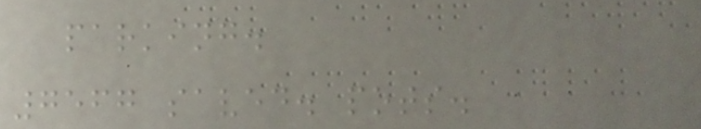parking.
7567 saved. pots.
